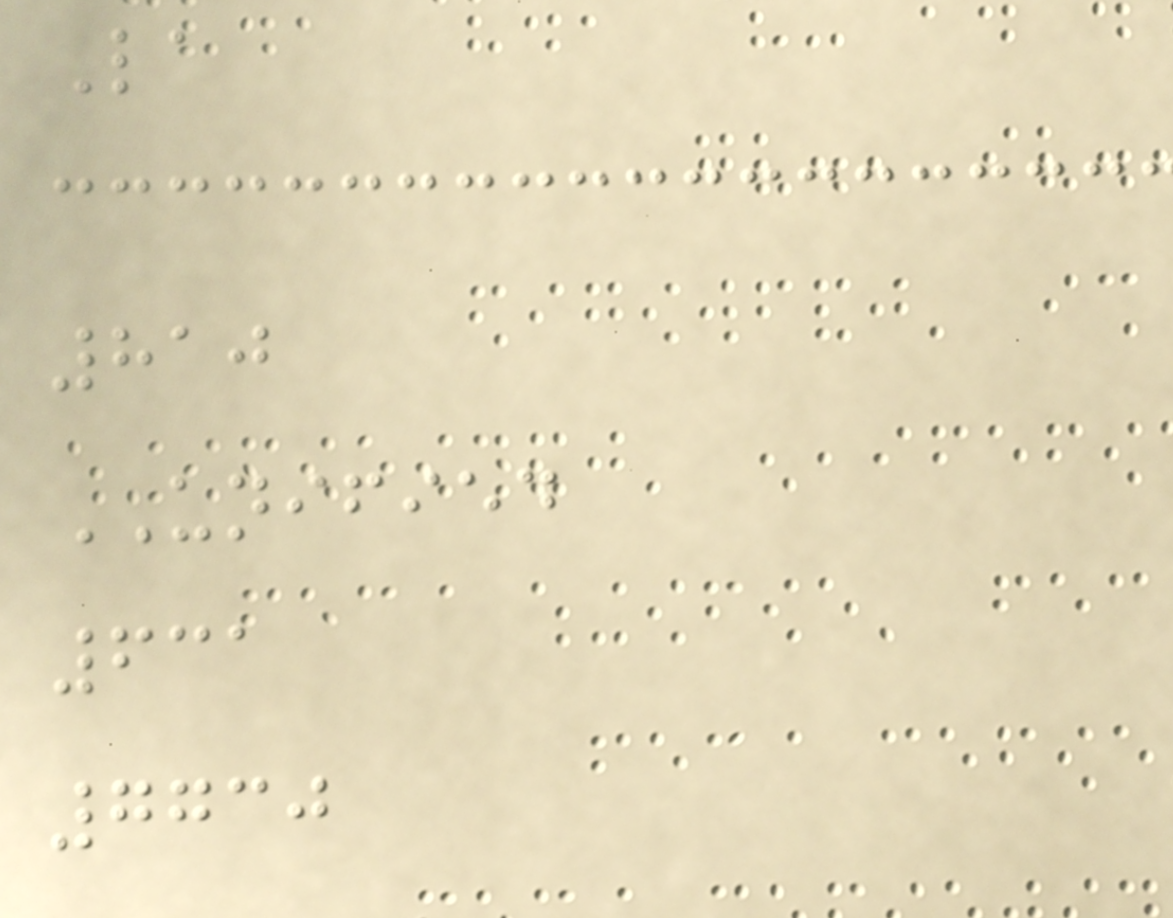La
810
UNIFIED
631
7730
